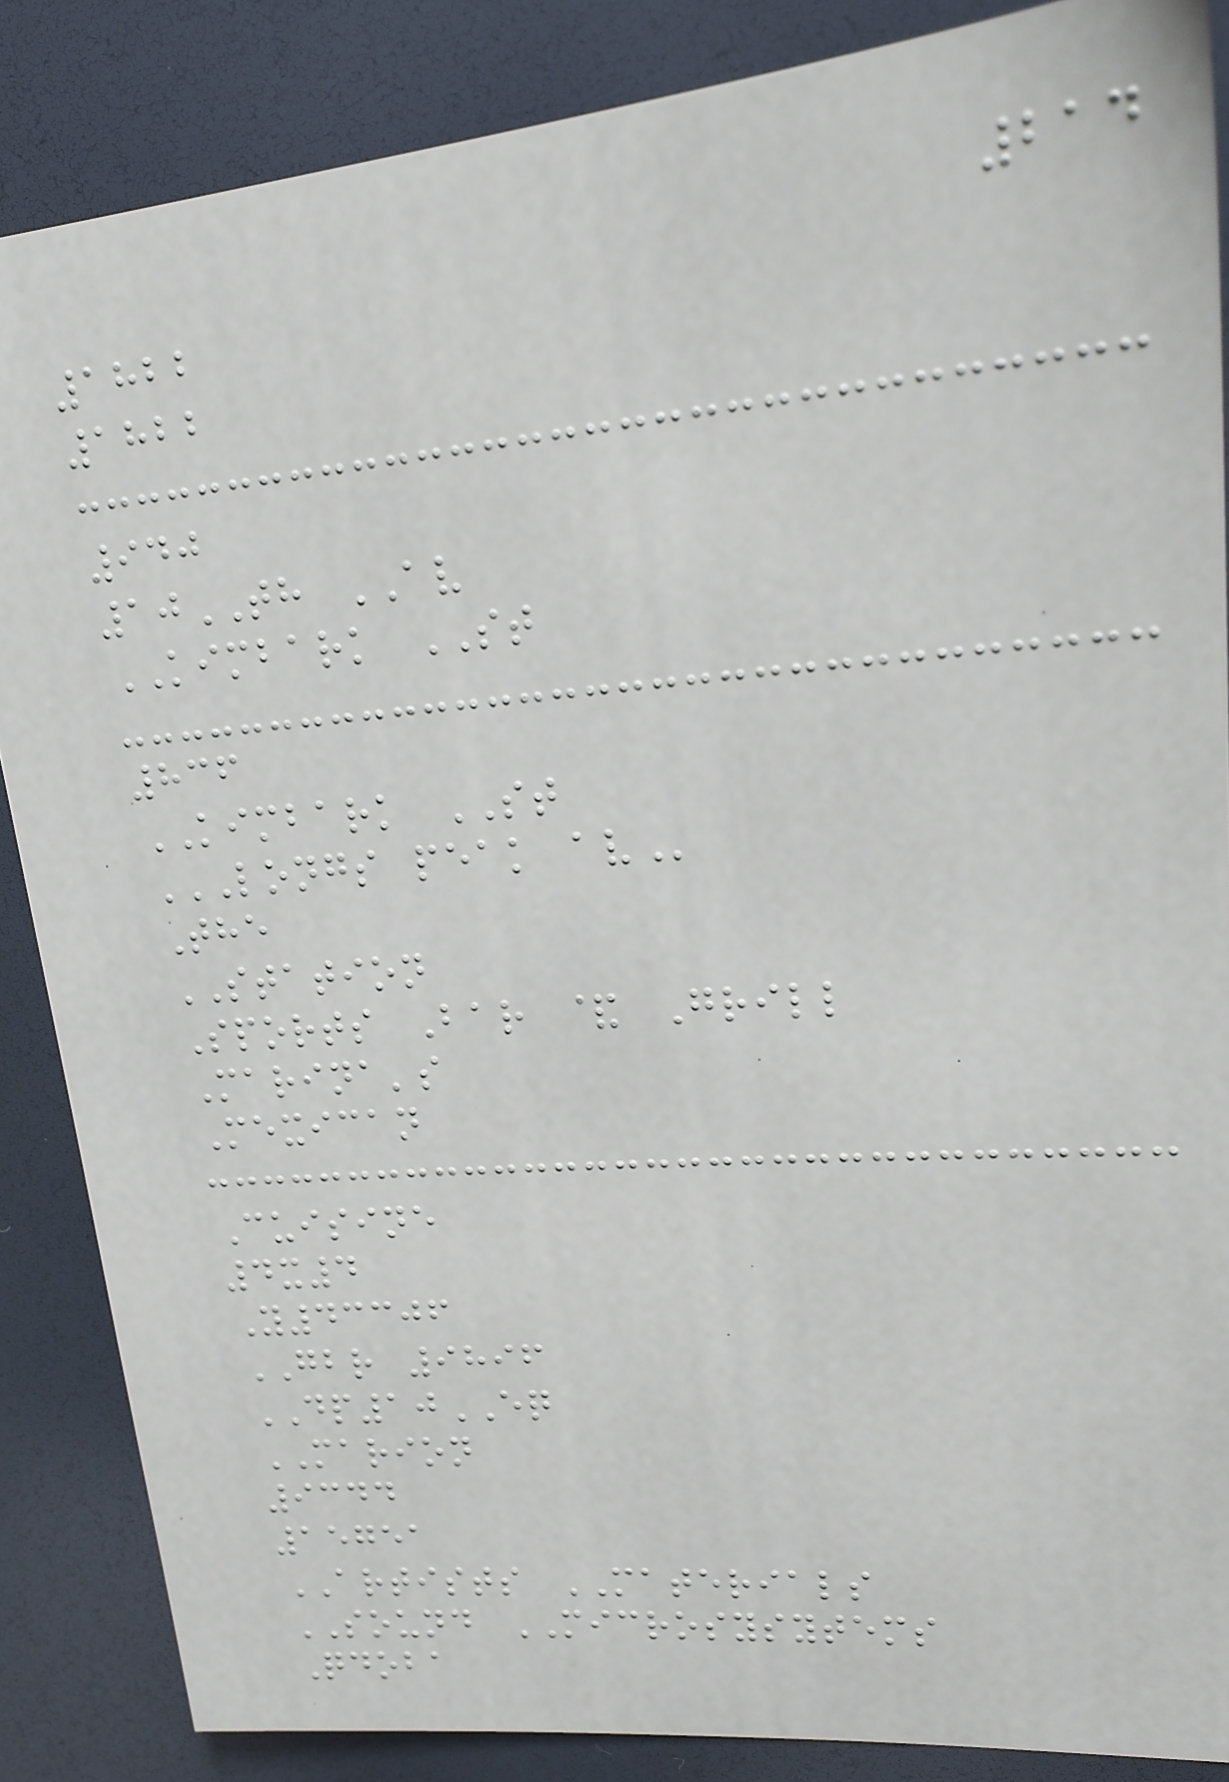214
1822
1822
940
10TH AV
KIMBARK ST
836
KIMBARK ST
LONGS PEAK AV
The
STATION
Sports Bar & Grill
Marina's
Mexican
Cuisine
4x4
Y43306
GBR 9896
DP10EQ
MARION
9344
15751
ARTISTS MATERIALS
SOUND MICROSYSYTEMS
Qdoba
